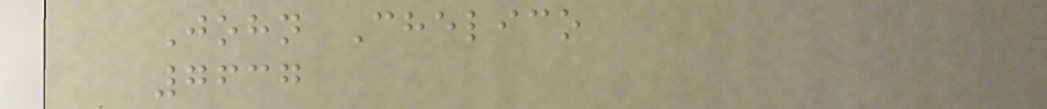John Chelico
7637
